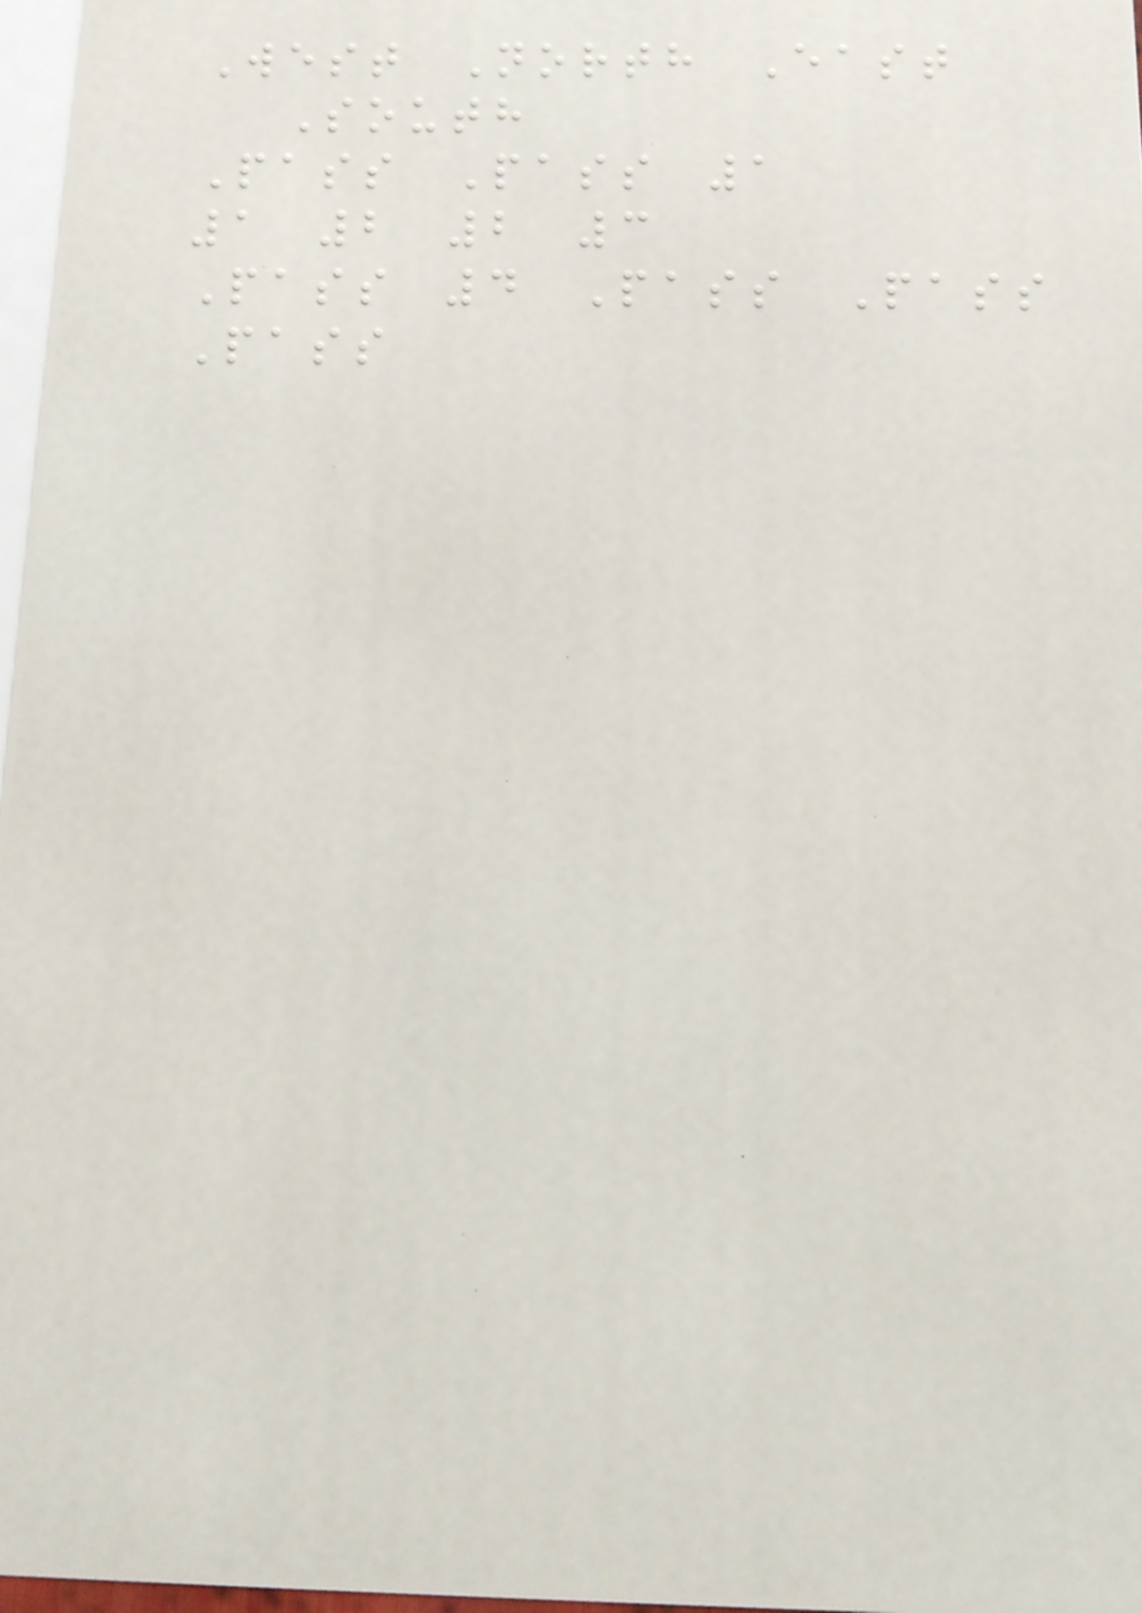West North East
South
Pass Pass 1
1 2 2 3
Pass 4 Pass Pass
Pass
